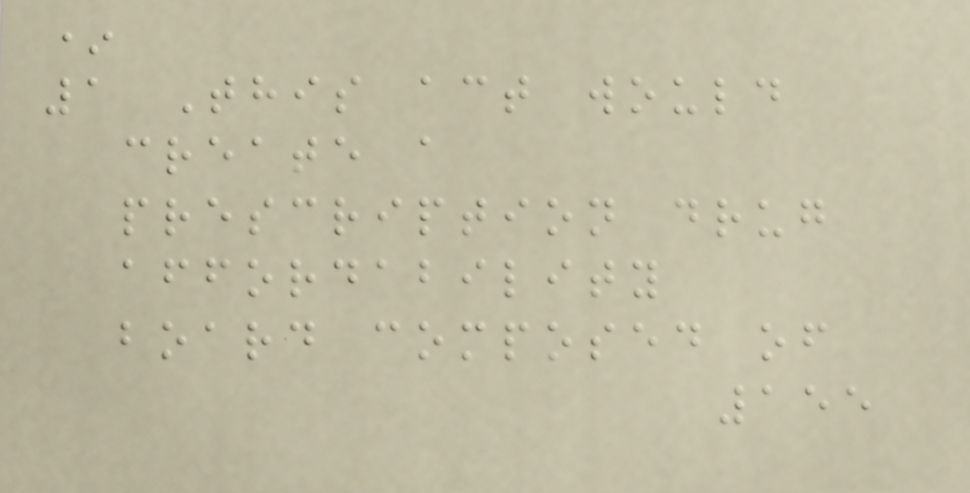*
1 This act would
create a
prescription drug
affordability
board composed of
155
